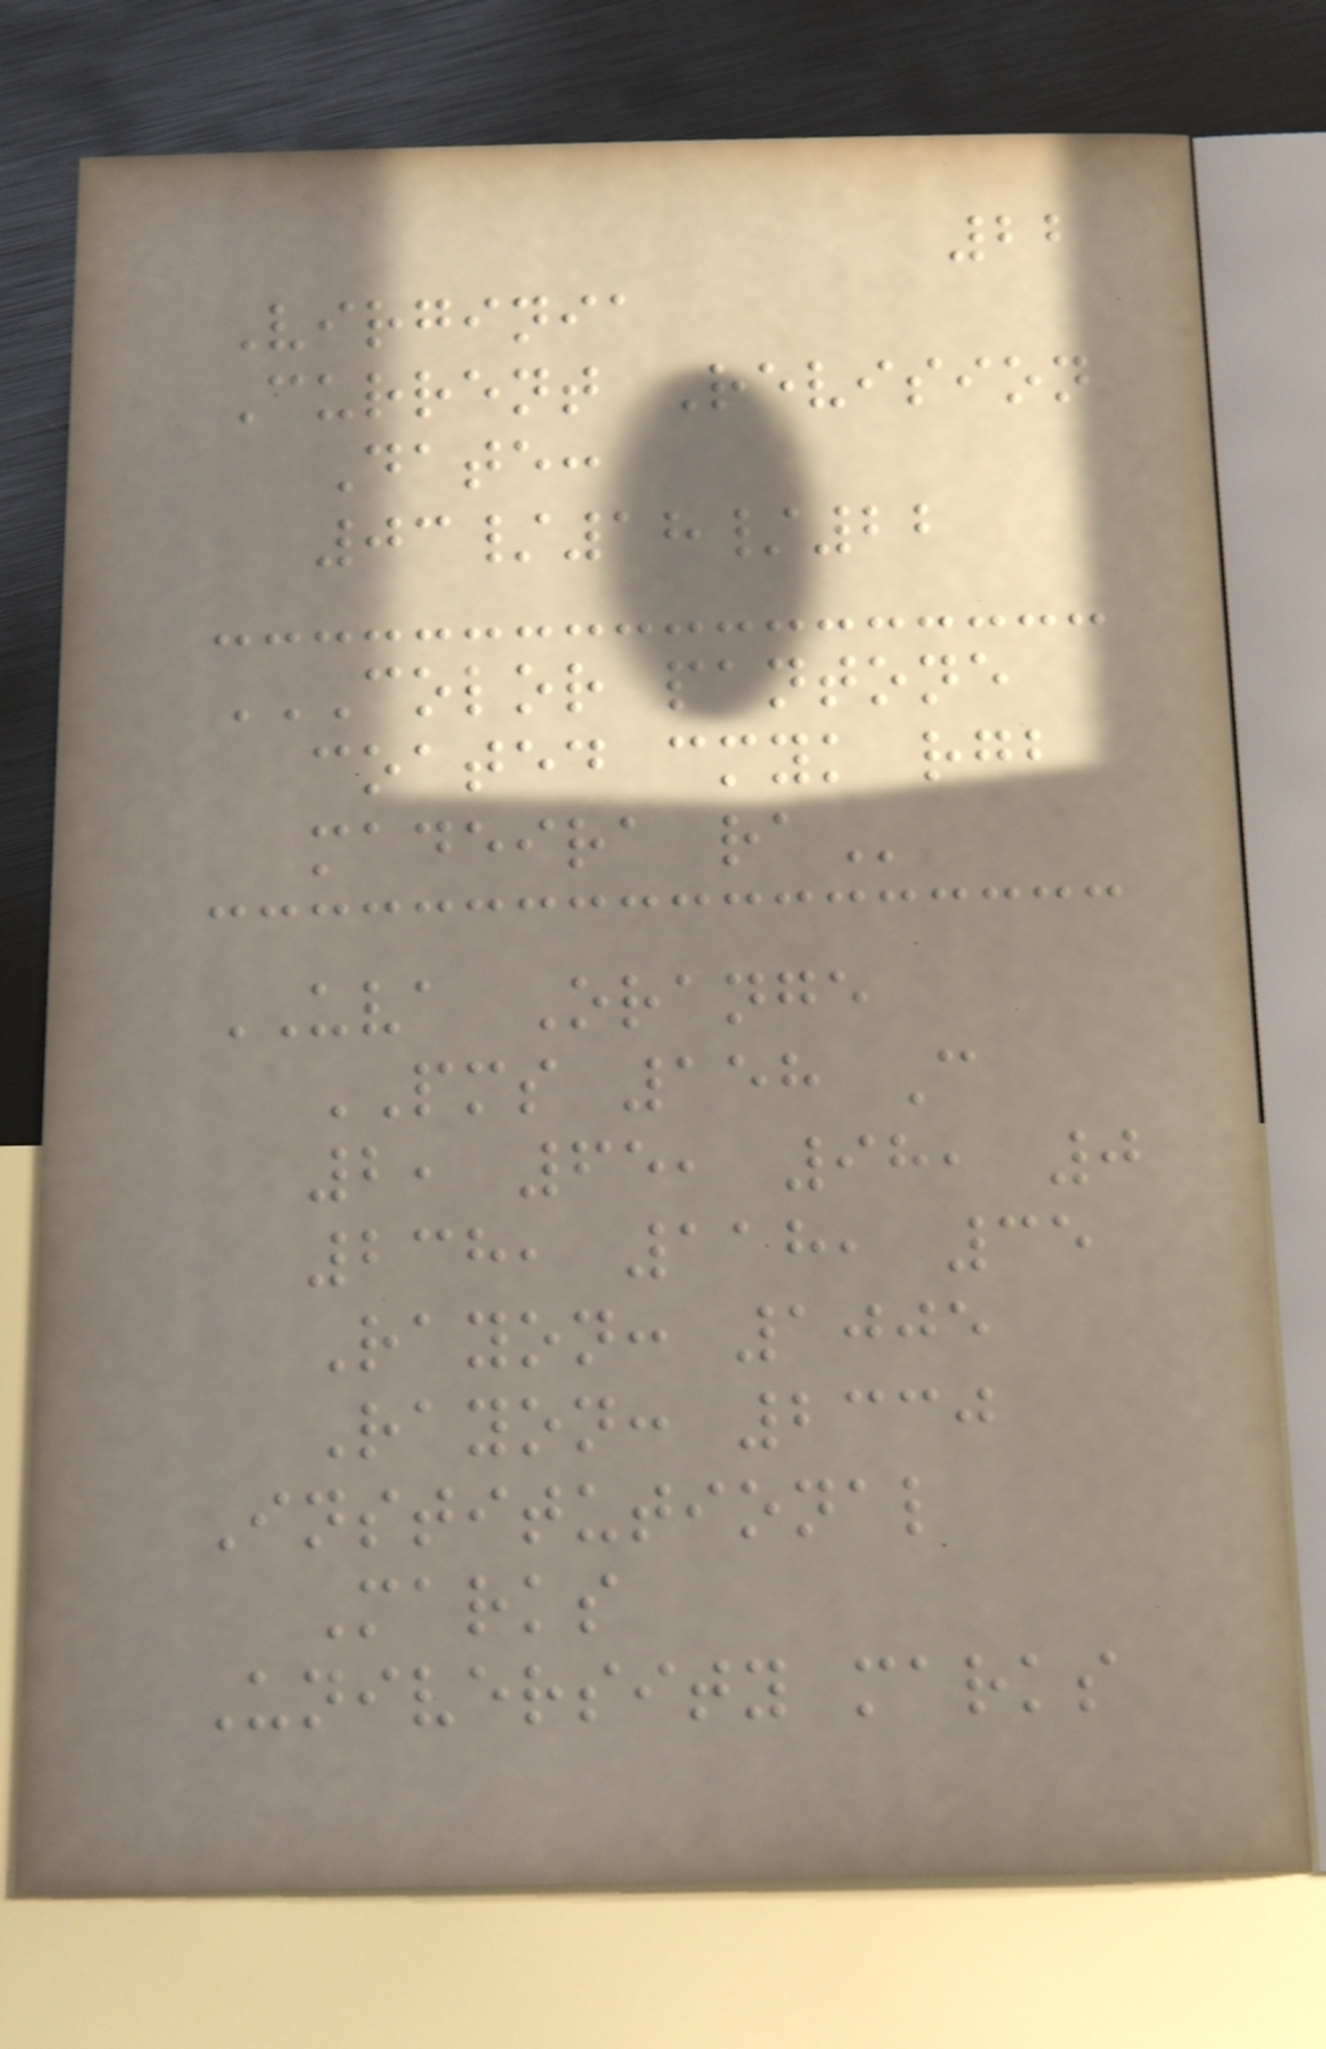22
Virginia
Current Revision
Date:
03/18/22
COLOR PANTONE
COATED CMYK RGB
MADEIRA RA
UVA Orange
PMS 158 C
2, 65, 98, 0
238, 118, 35
Rayon: 1005
Rayon: 2330
Institutional
Marks
University marks
